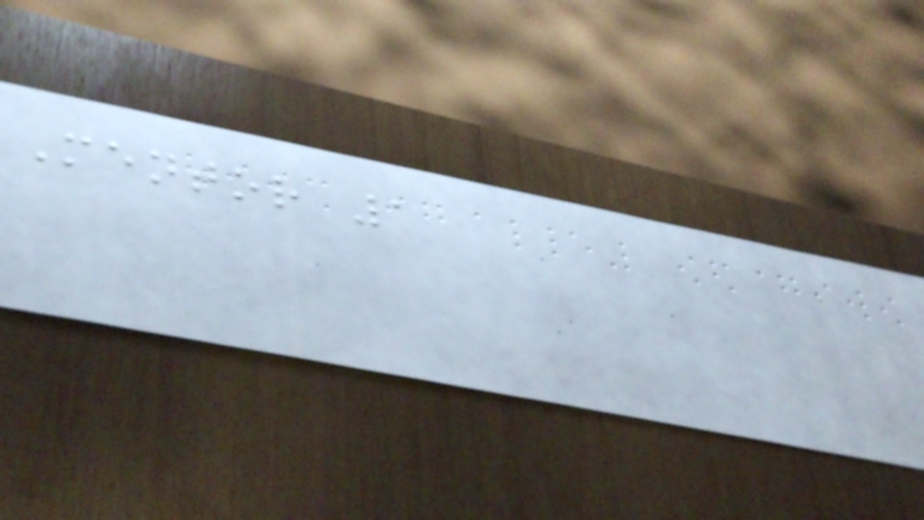Mentor 1
